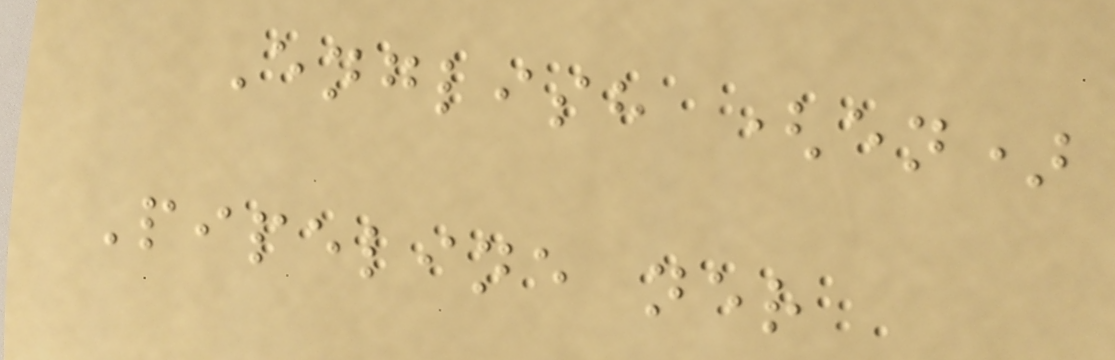English (en)
Pipeline ner
